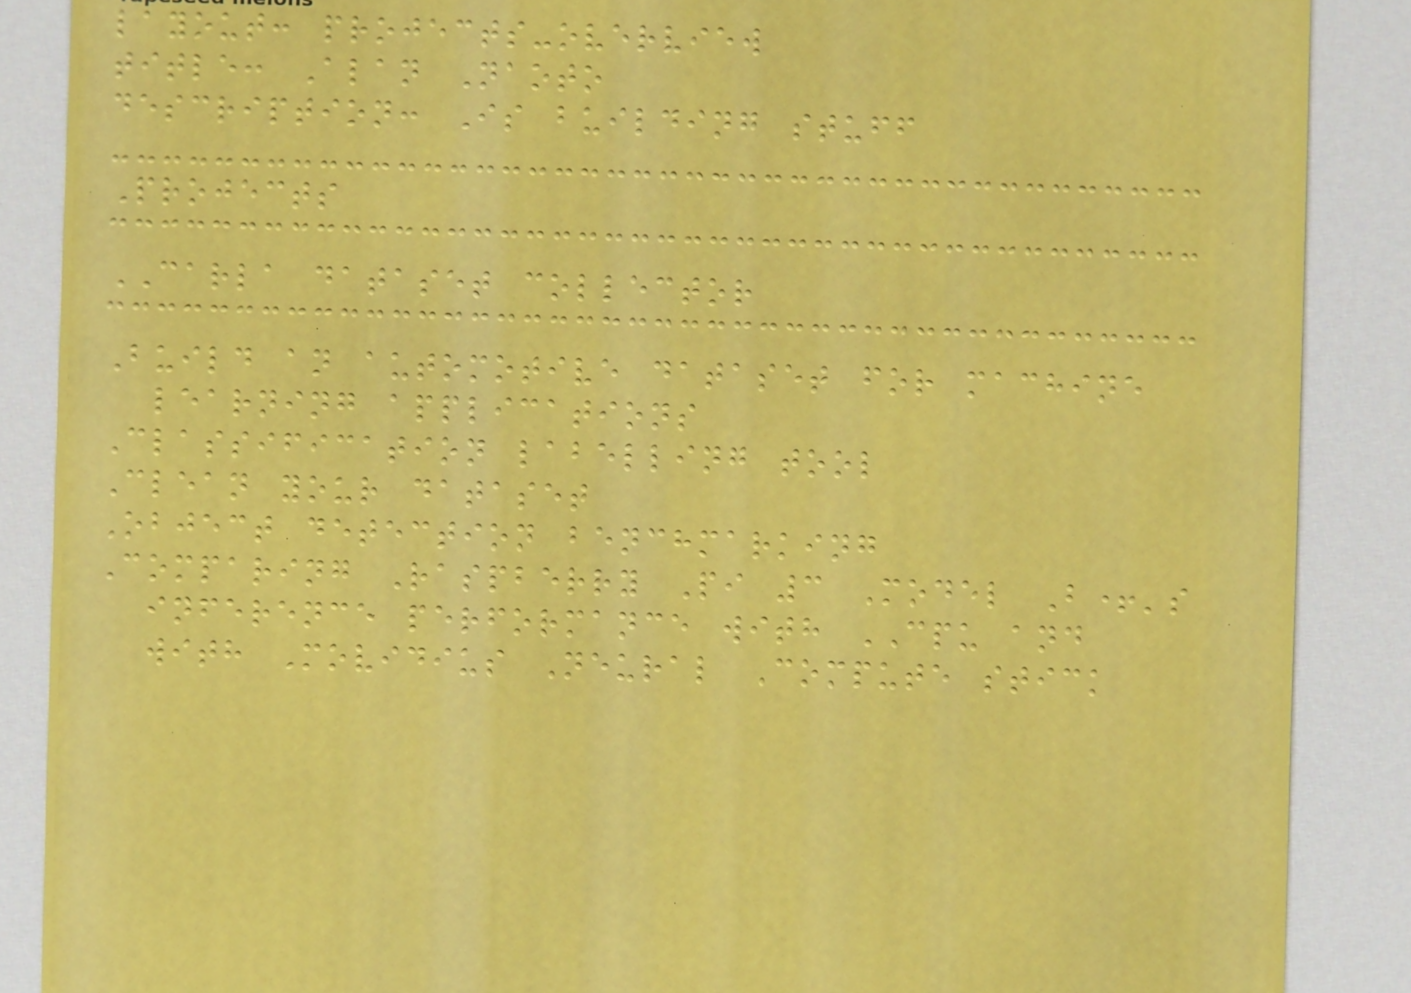layout: projects-overview
title: Alan Naoto
description: Is building stuff
Projects
CARLA dataset collector
Build an automotive dataset for machine
learning applications
Classification labelling tool
Clean your dataset
Object detection benchmarking
Comparing Raspberry Pi 3 Model B+'s
inference performance with CPU and
with Movidius Neural Compute stick
